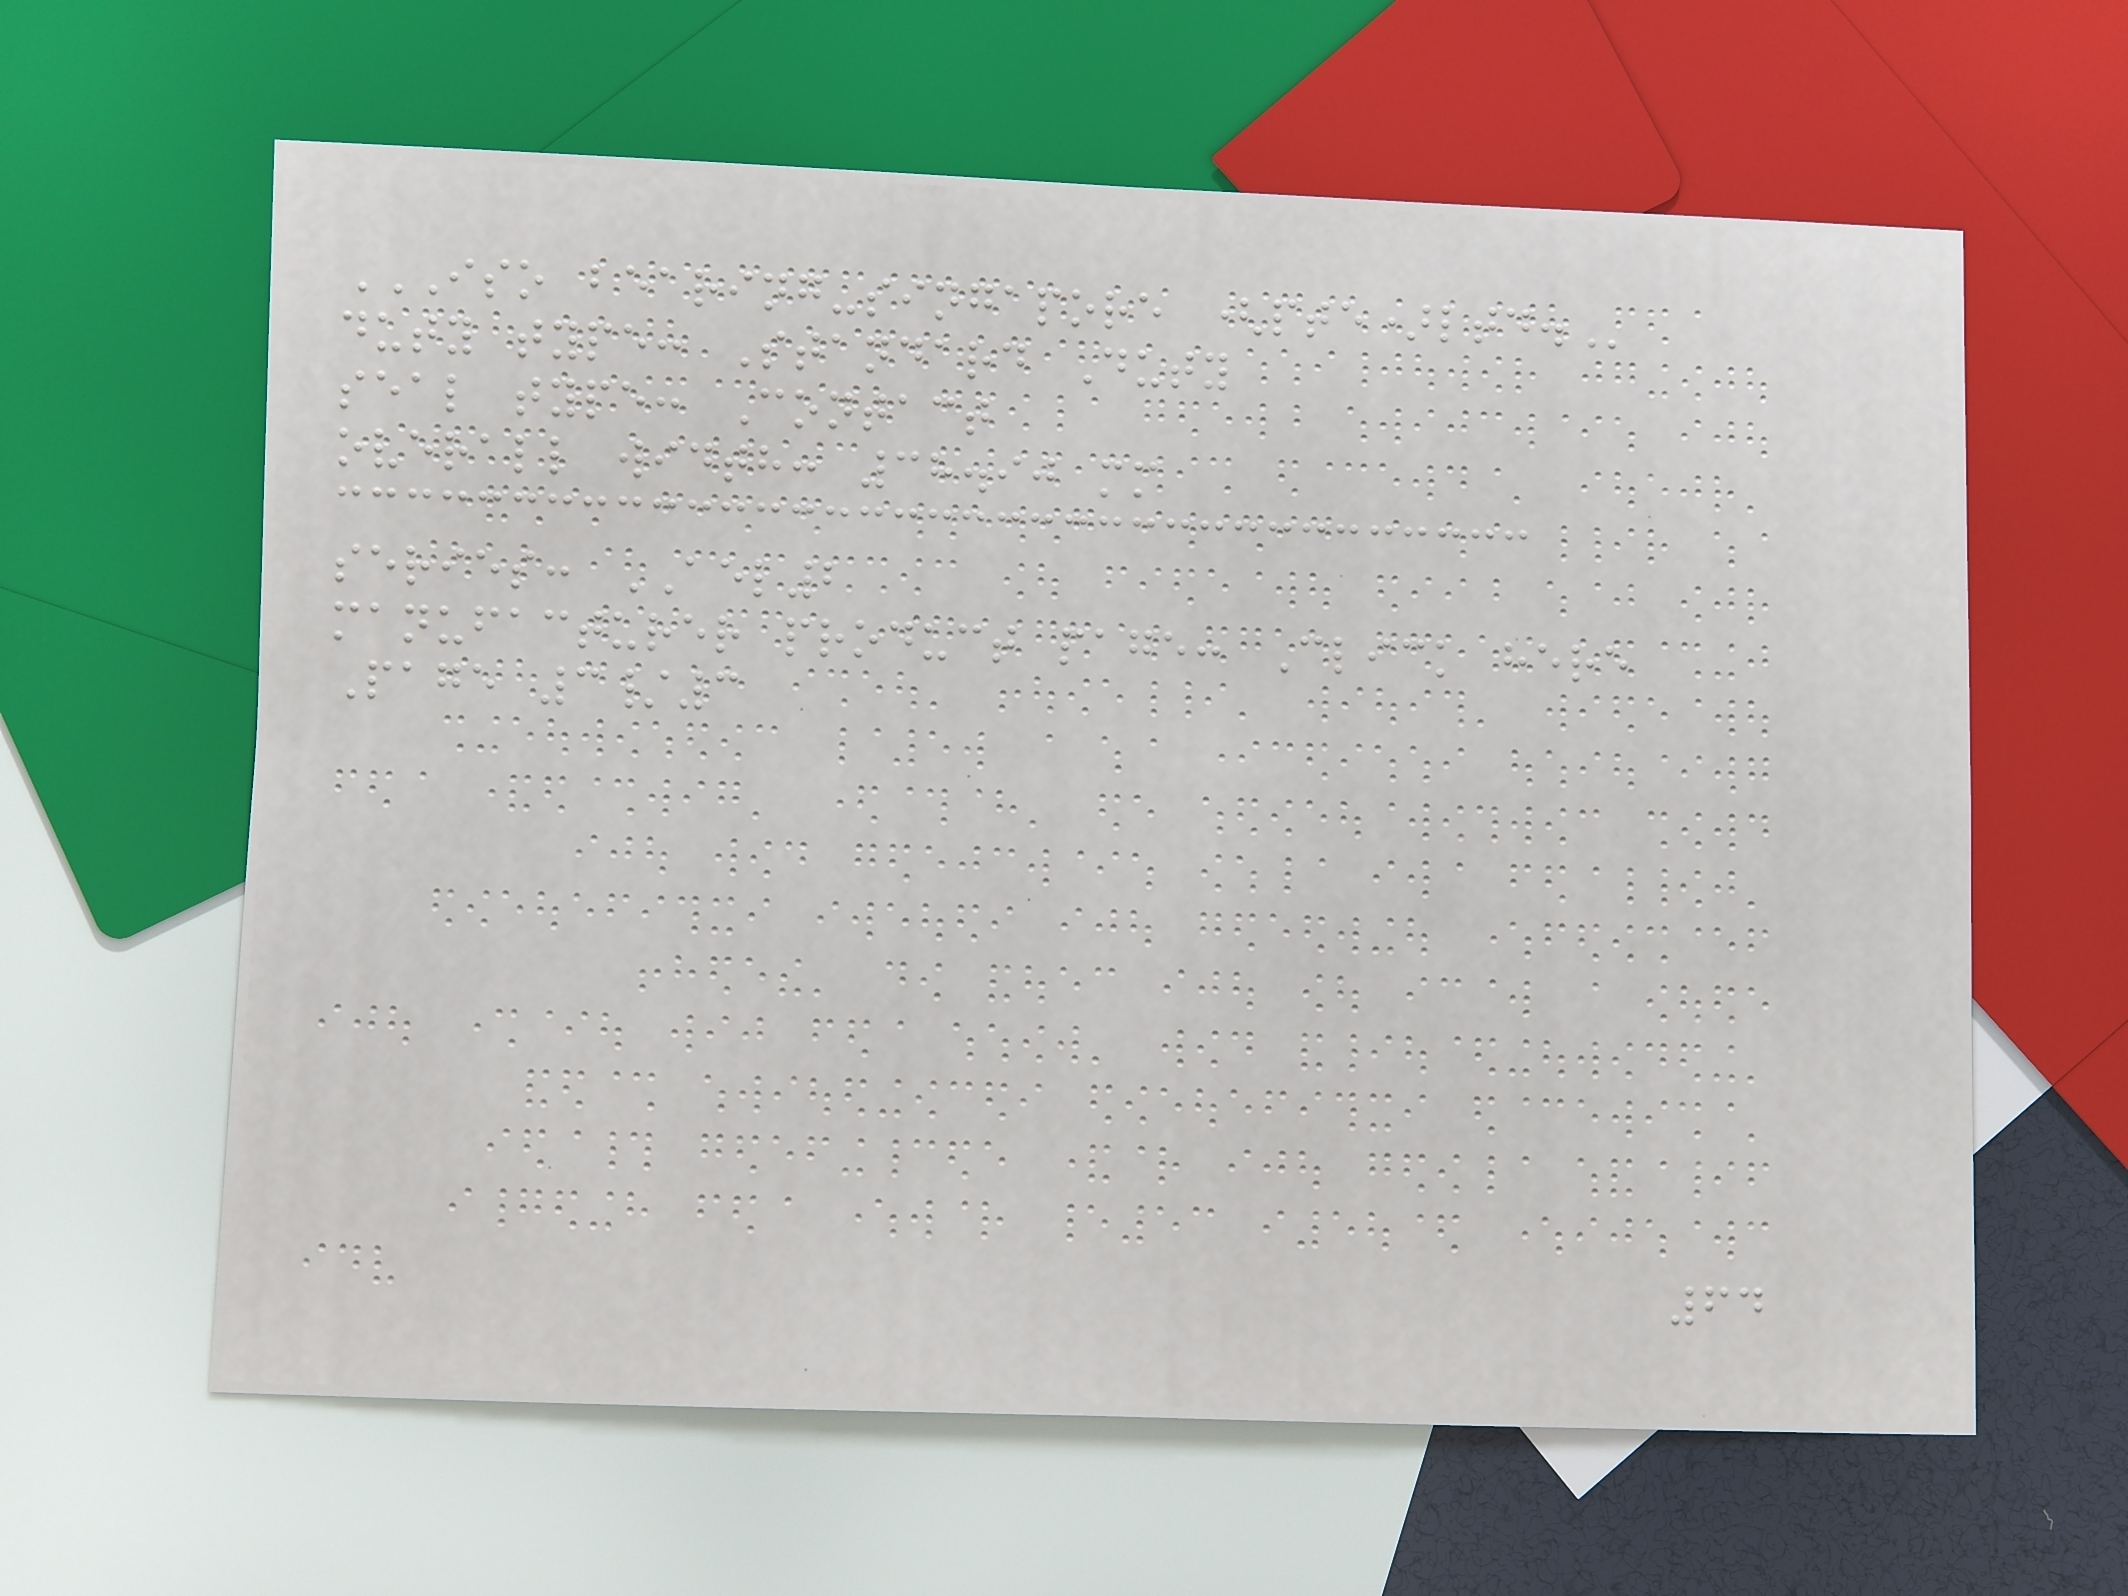ISO BEARING-SINGAPORE (PTE)LTD.
duty type: Standard Duty
seal type: Contact
overall width: 38.90 mm
series: AEL2
manufacturer product page: Click here
Page 3/3
64
